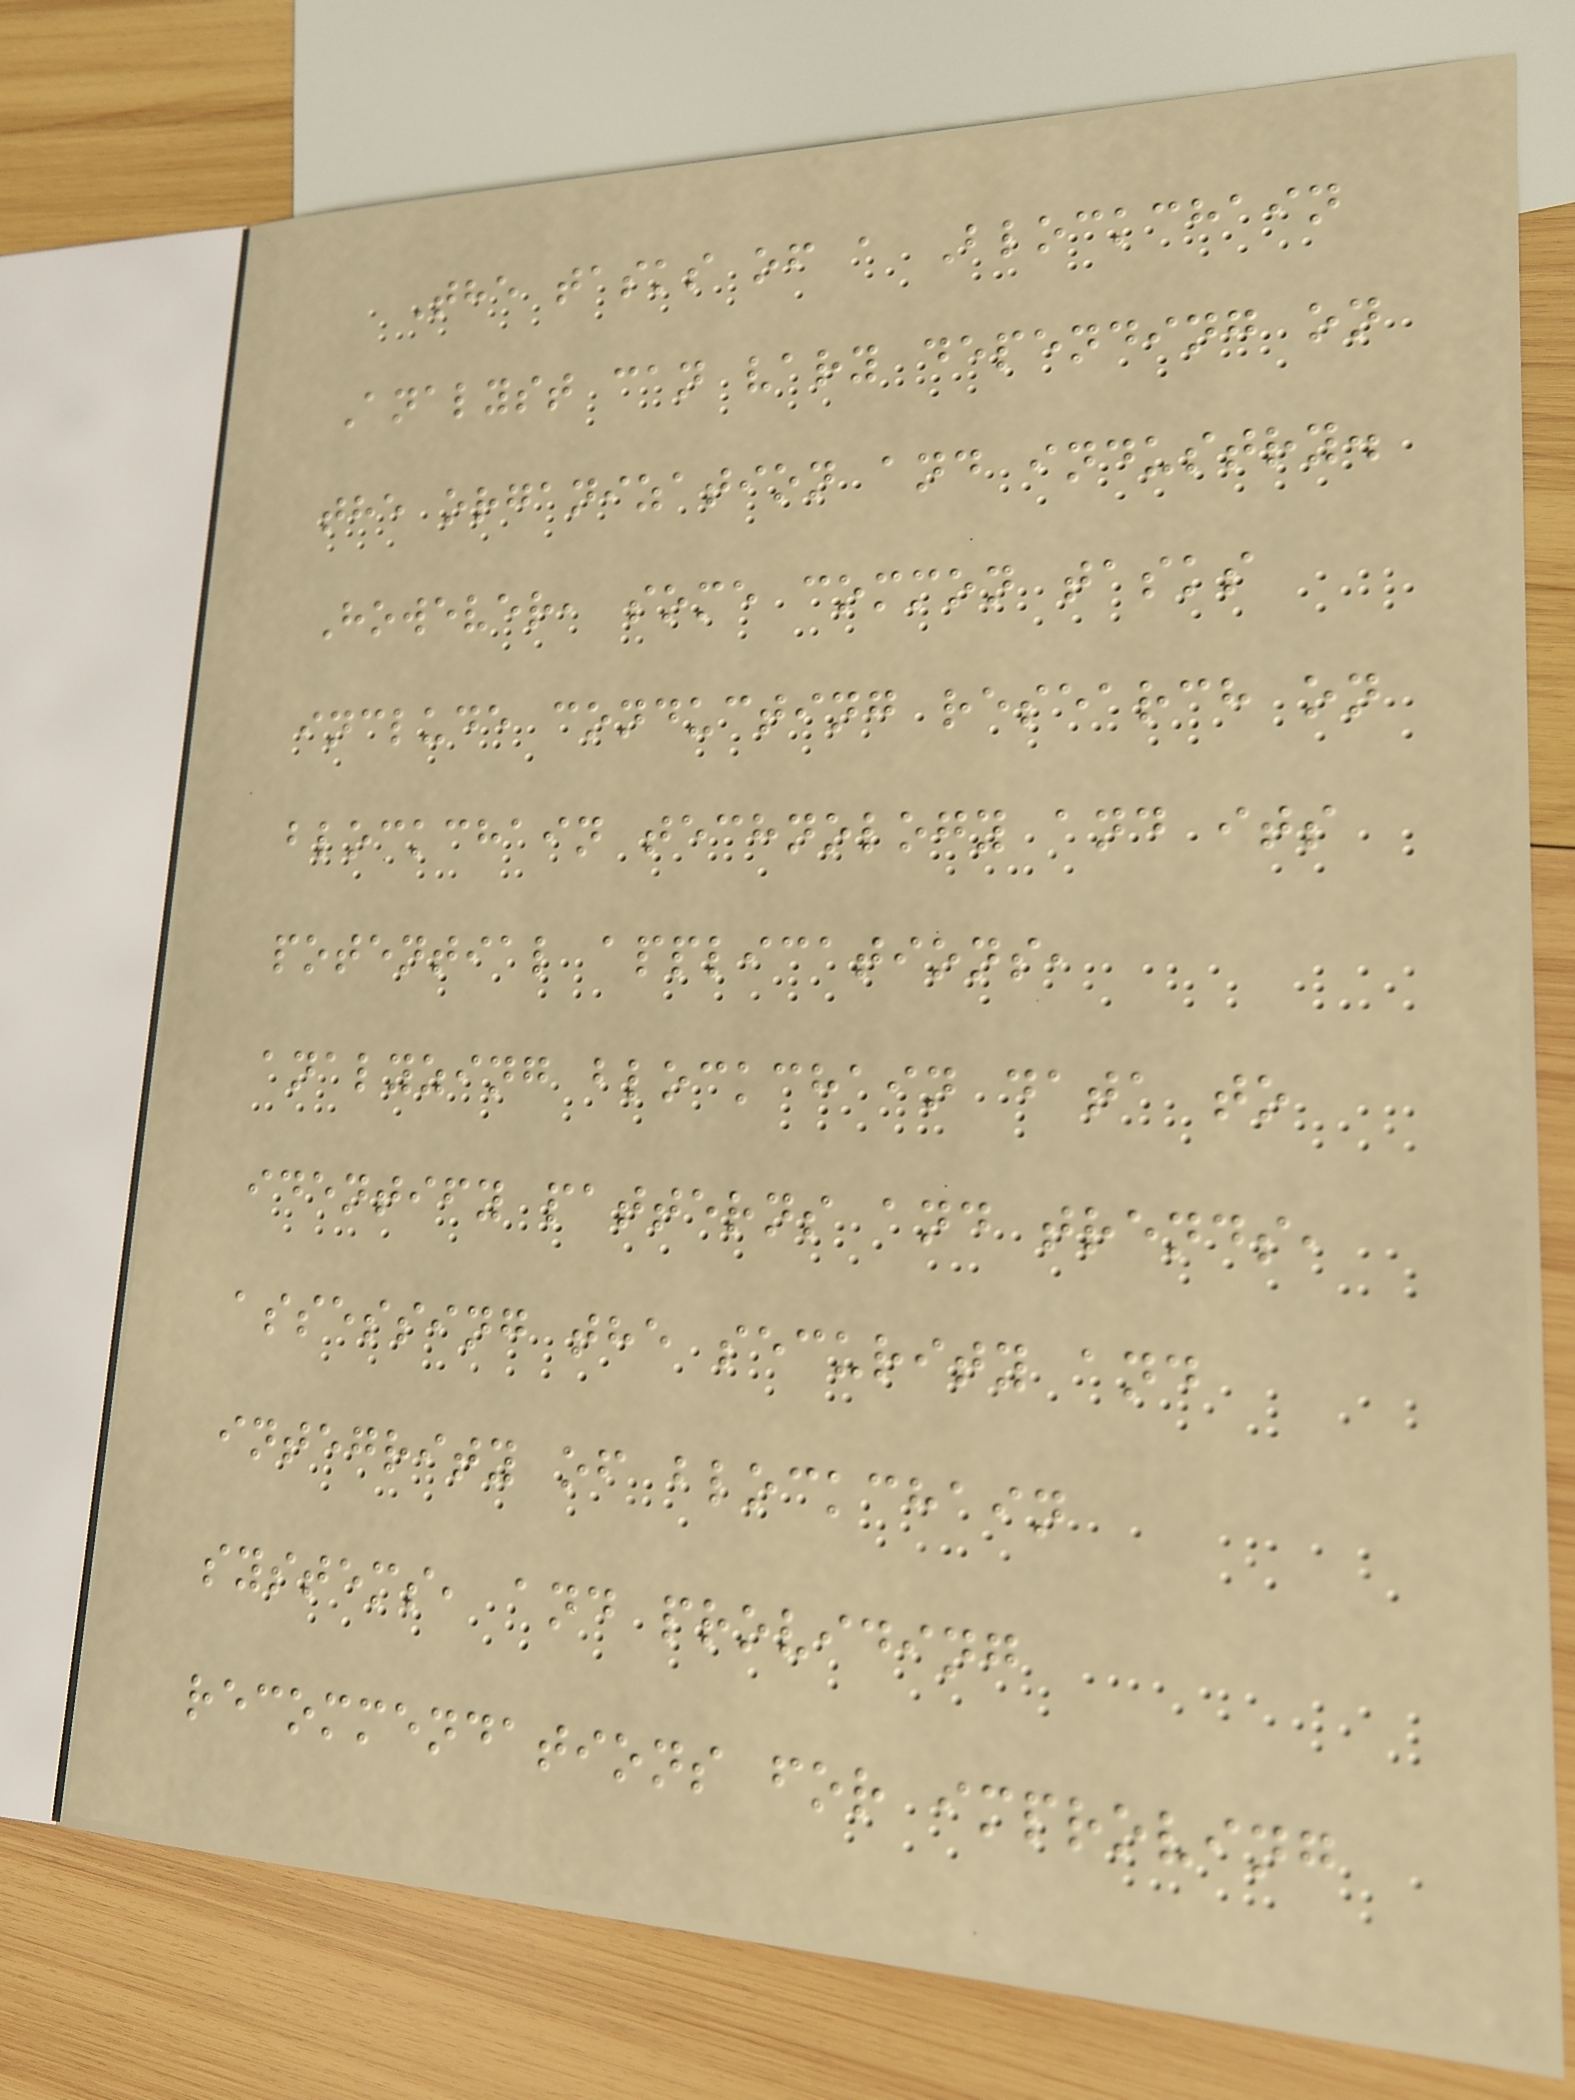The tasks of a Blockchain
Analyst can vary depending on
the organization and industry.
However, some common tasks
include conducting research on
blockchain technology and its
potential applications,
analyzing blockchain data to
identify patterns and trends,
assessing the security and
integrity of blockchain
systems, and providing
recommendations for improving
